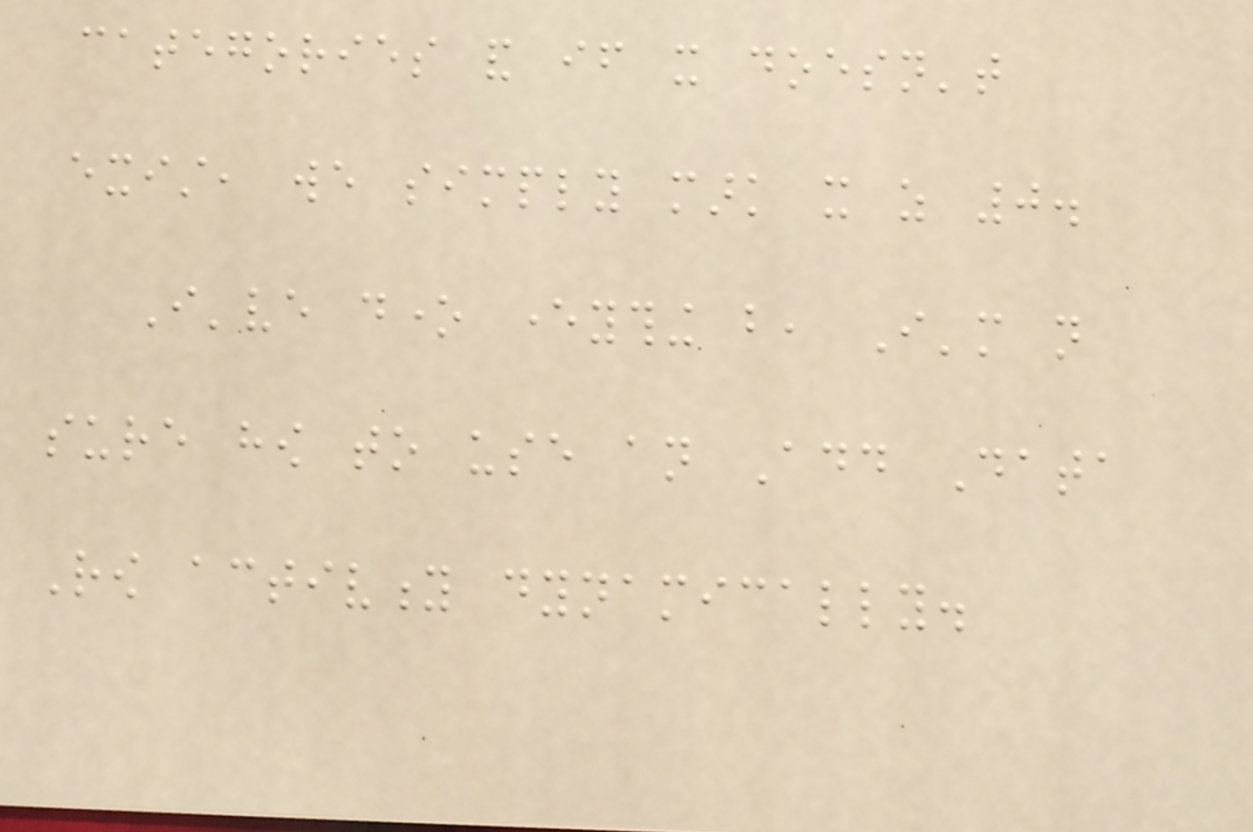categories and if it doesn't
exist, we simply mark it as 0.
I've done everything but, I'm not
sure how to use an Add Data
Row activity dynamically.
